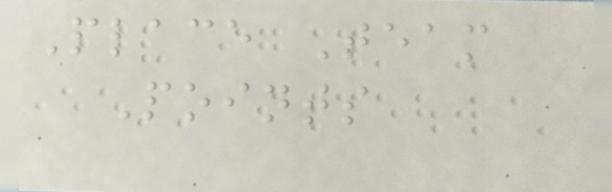Place Team
Points
